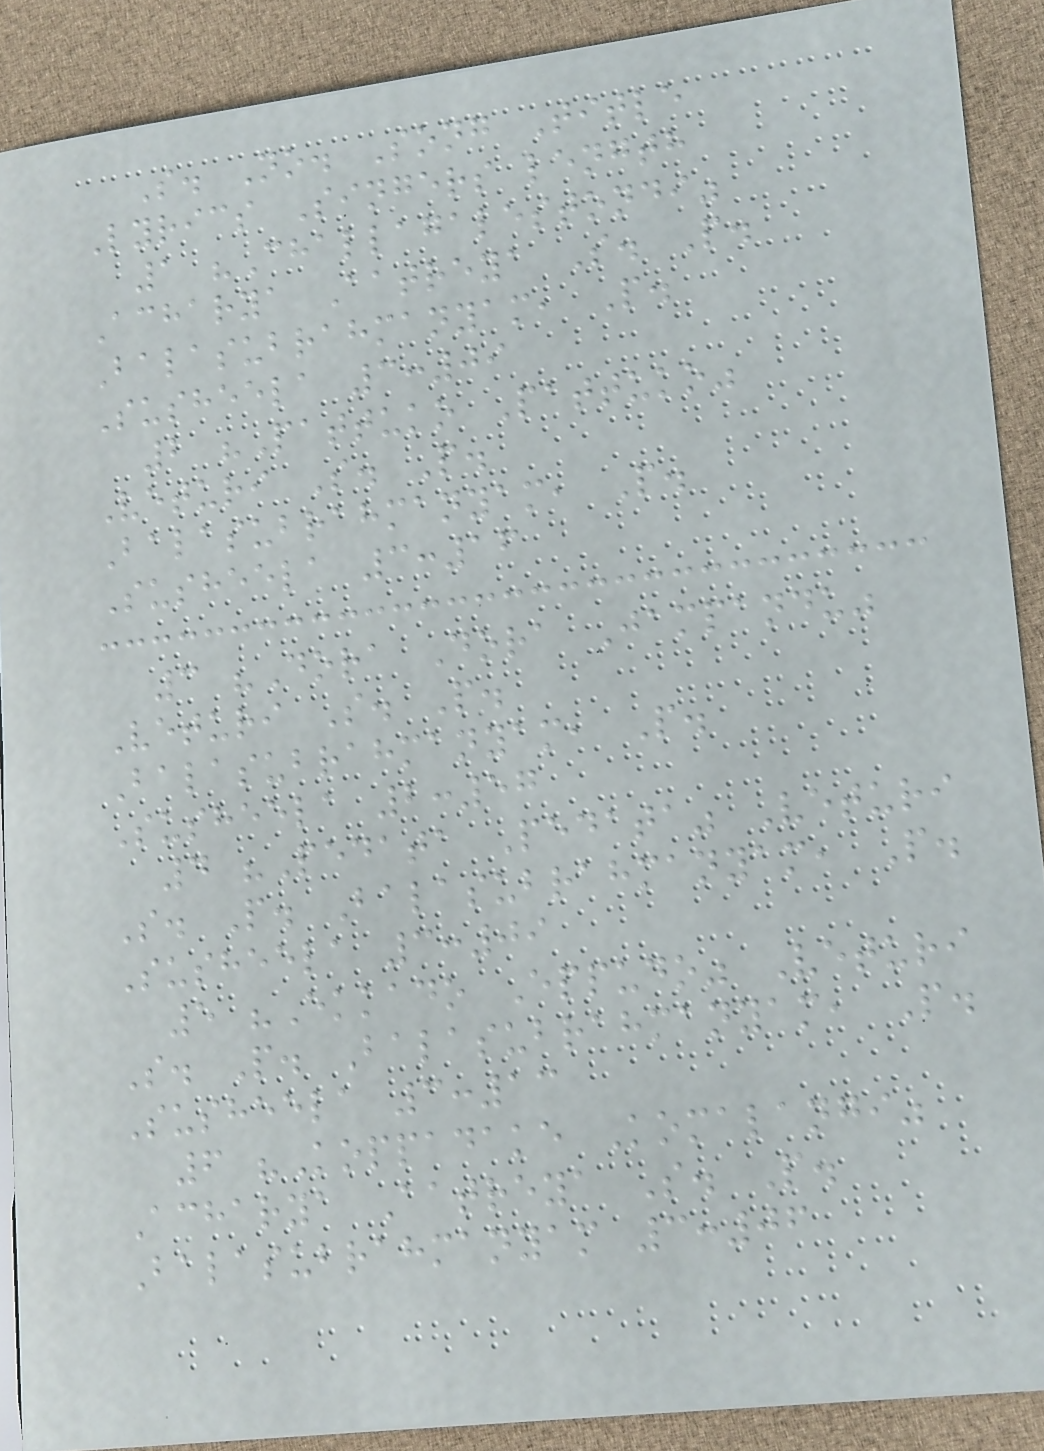S. No. Song Title
Lyrics Singers length
1 "Challagalestondi"
Acharya Aatreya S. P.
Balasubrahmanyam, P.
Susheela 3:09
2 "Pattuko Pattuko"
Veturi S. P.
Balasubrahmanyam, P.
Susheela 3:16
3 "Dora Dora Jampandu"
Veturi S. P.
Balasubrahmanyam, P.
Susheela 2:57
4 "Pedata Pedata" Veturi
S. P. Balasubrahmanyam, P.
Susheela 3:09
5 "Ekkado Eppudo" Veturi
S. P. Balasubrahmanyam, P.
Susheela 3:13
6 "Koppadake Komalangi"
Acharya Aatreya S. P.
Balasubrahmanyam 3:06
